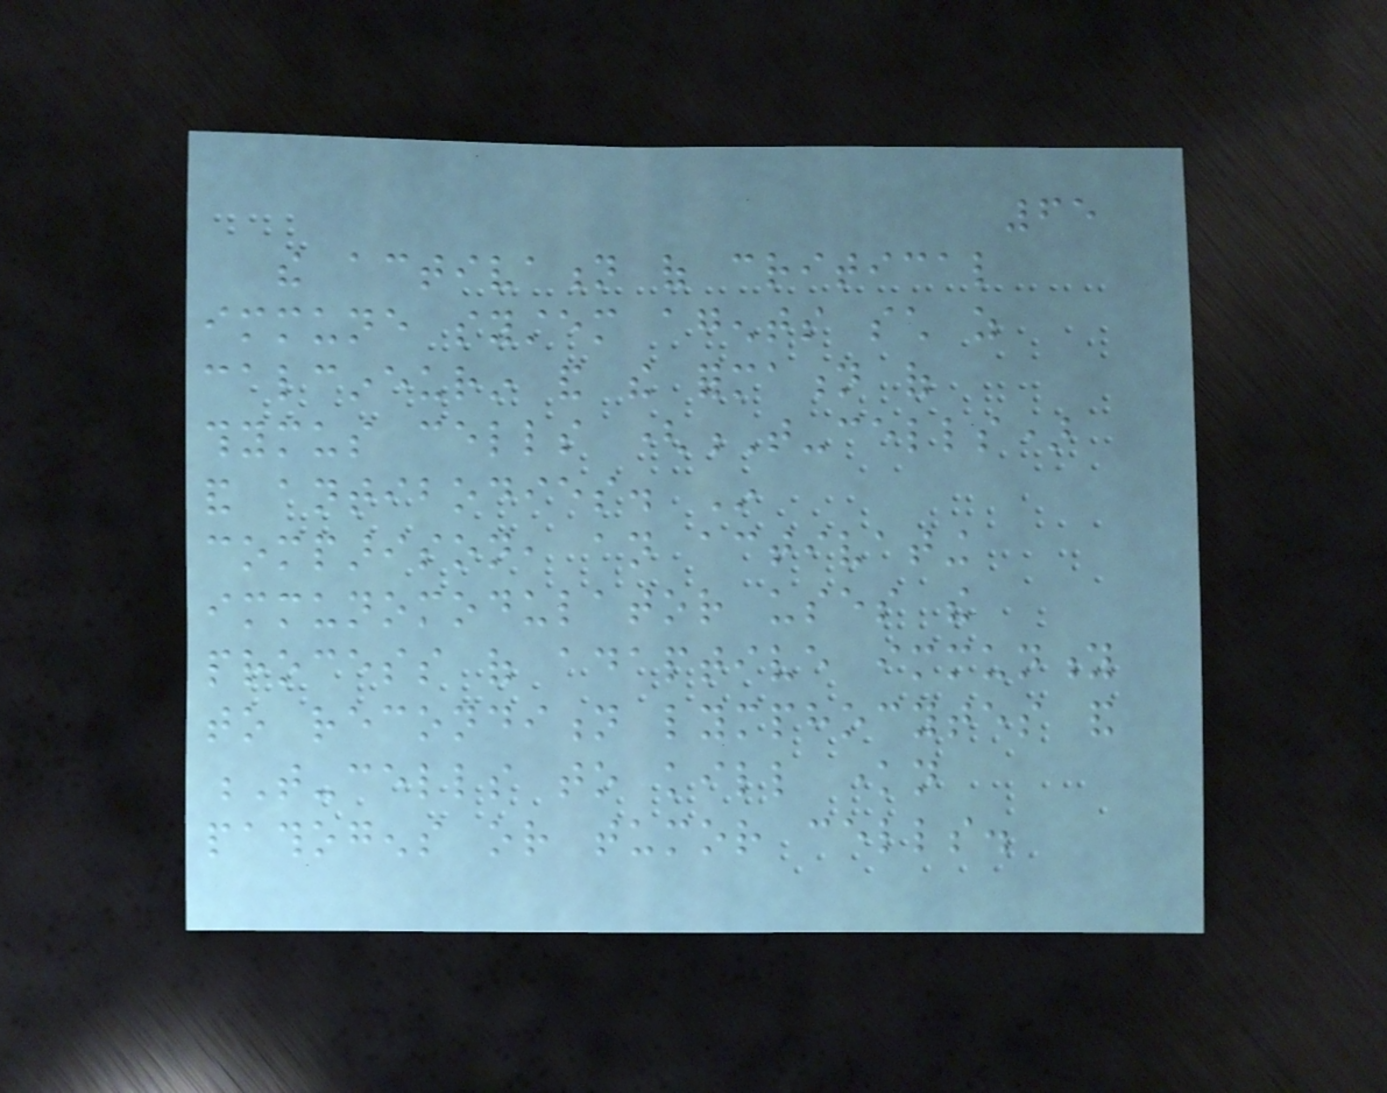65
the activation of critical
immune system agents such as
calcineurin and the formation of
thymus cells (T-cells)
and antibodies. In
comparison, an activating
immunomodulator uses the
process of adaptive immunity
to recondition lymphocytes and
T-cells to kill known
pathogens or tumor cells.
